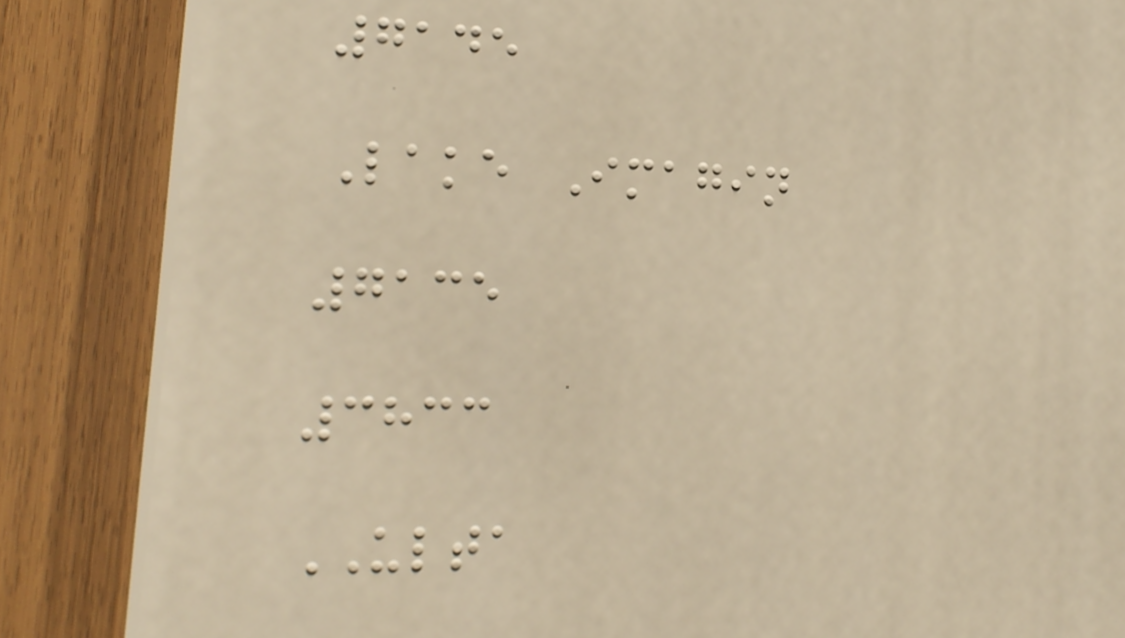7145
Lake Imagin
7135
3833
ULTA
